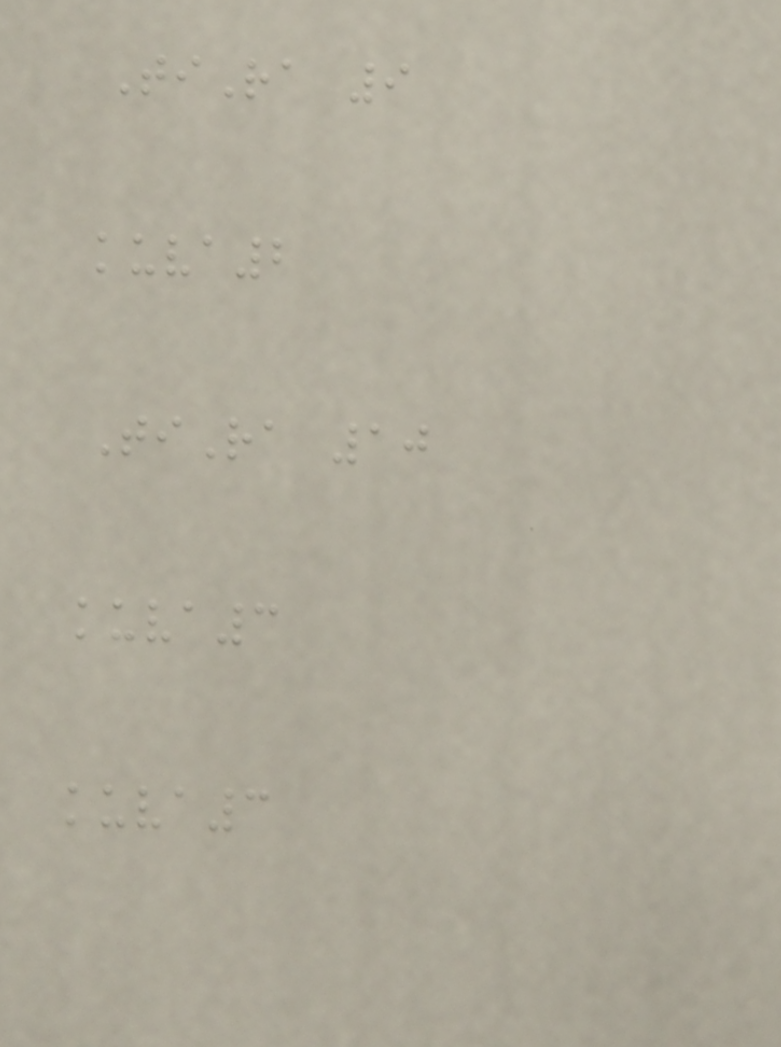TiRa 9
kuva2
TiRa 10
kuva3
kuva3
